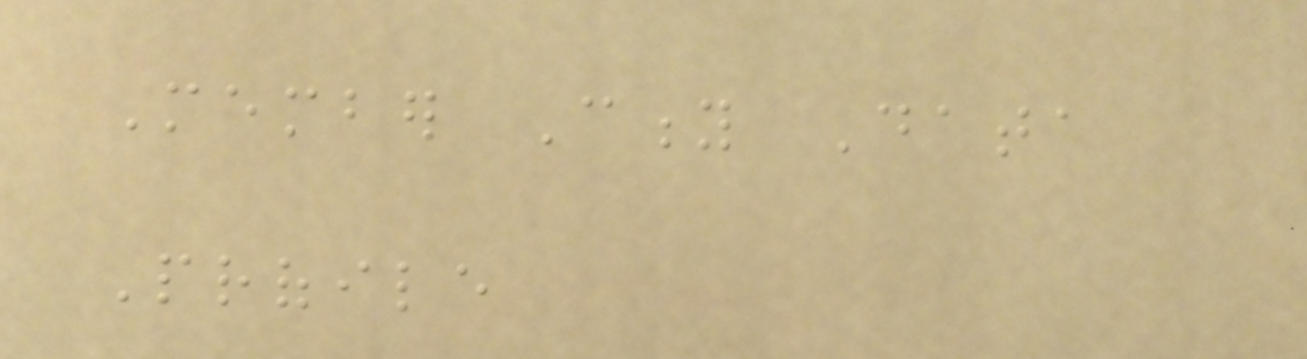Member City Data
Profile
